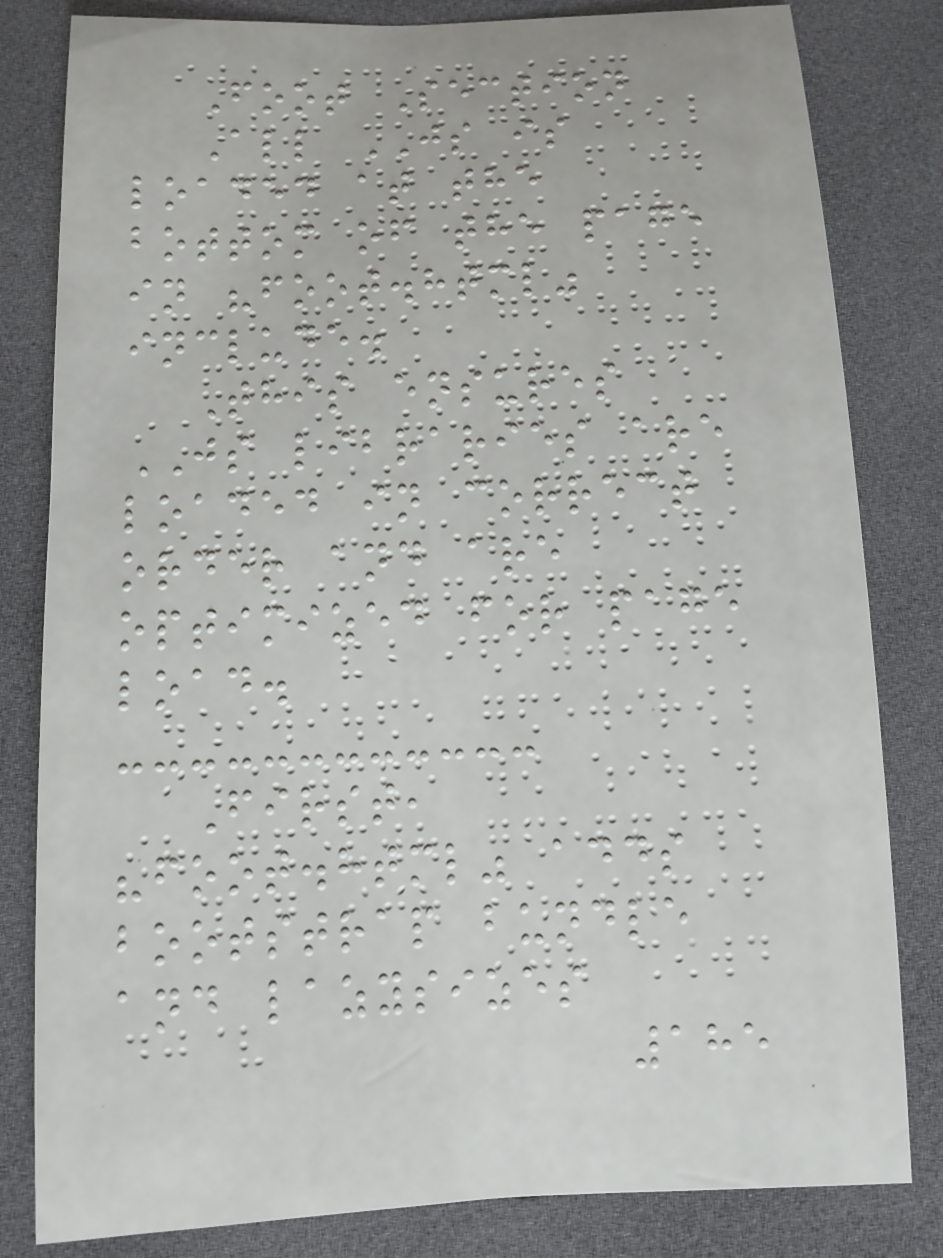Foot Section
All JS is
loaded at the
bottom of the page
in "foot.html"
include.
This ensures
JS libraries are
loaded in correct
order and are
optimized for page
load.
First,
"foot.html" adds
bootstrap bundle
and lazysizes
185
